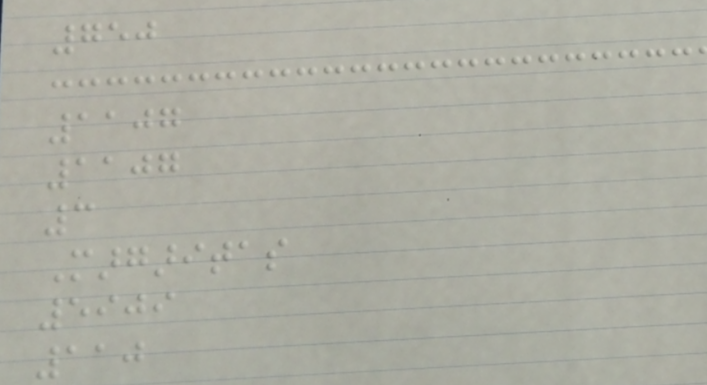750
1107
1107
3
Margaritas
5909
110
